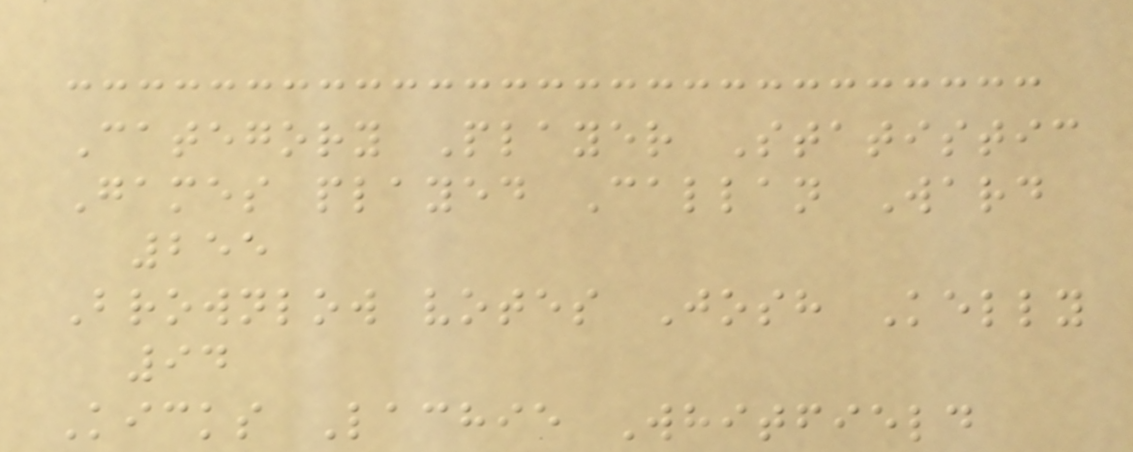Category Player Statistic
Games played Callan Ward
255
Brownlow votes Josh Kelly
94
Kicks Lachie Whitfield
